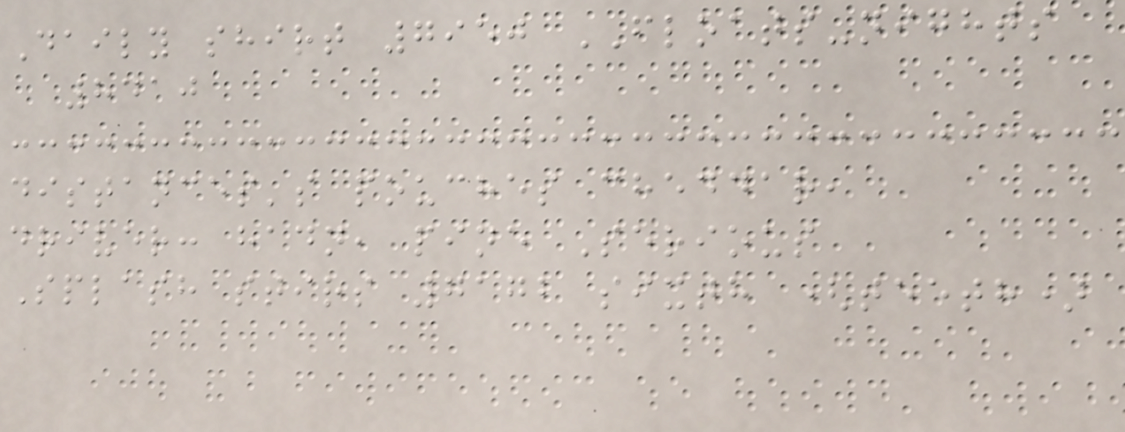Daily shirt 7950 FLOATS-nights
8410
distances's pouches cheddar,
driver: hadn, pine Serious
Splash stirs 7172 sixth (teeth)
